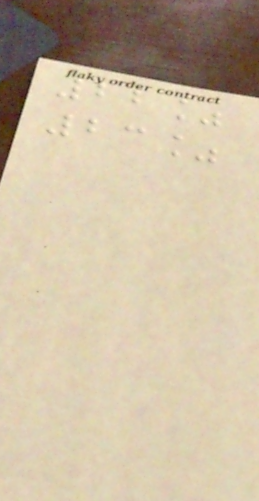22%
23%
